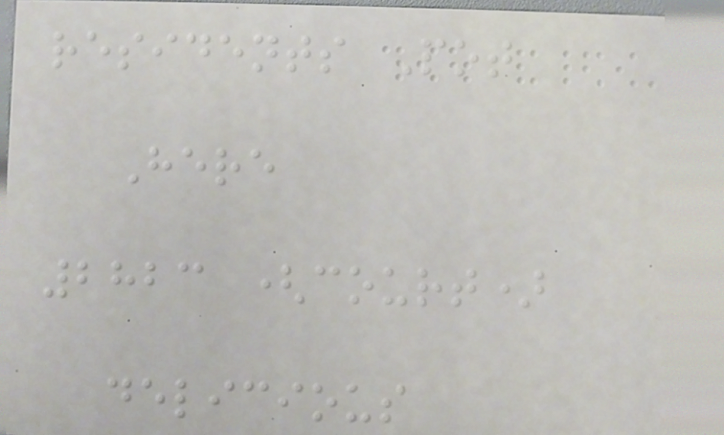residents Pot
Here
2823 (court)
delicious
